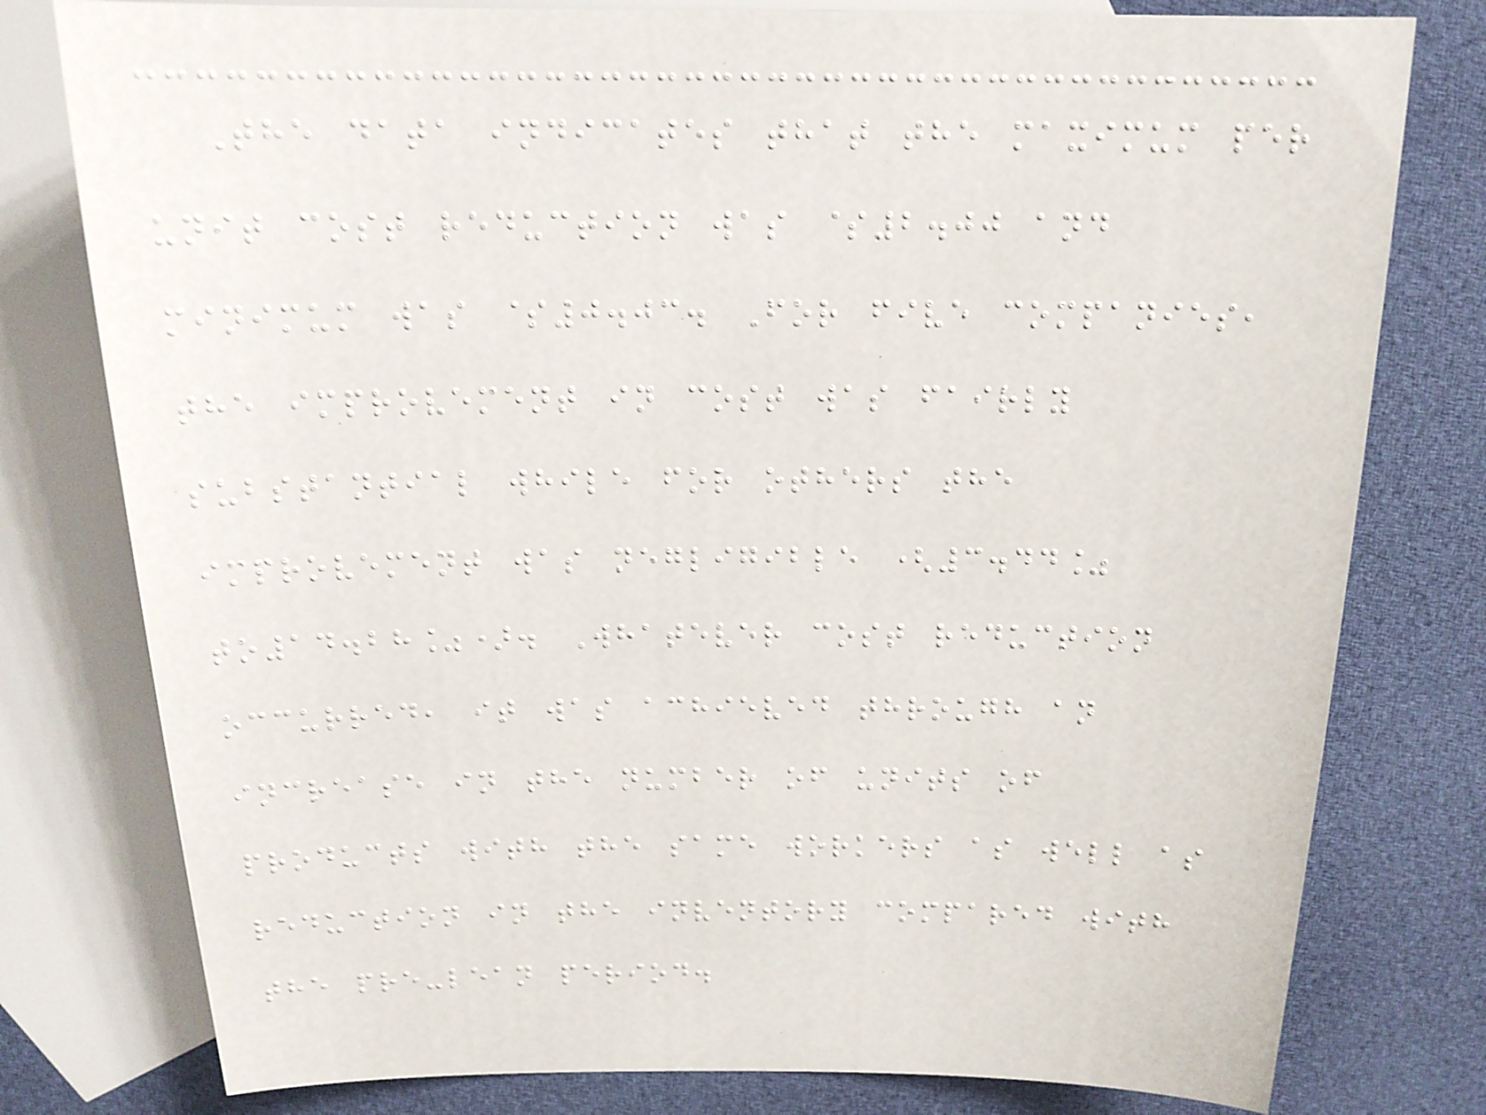The data indicates that the maximum per
unit cost reduction was $2.00 and
minimum was $0.03. For five companies,
the improvement in cost was fairly
substantial while for others the
improvement was negligible (3.44%
to14.28%). Whatever cost reduction
occurred, it was achieved through an
increase in the number of units of
products with the same workers as well as
reduction in the inventory compared with
the pre-lean period.
